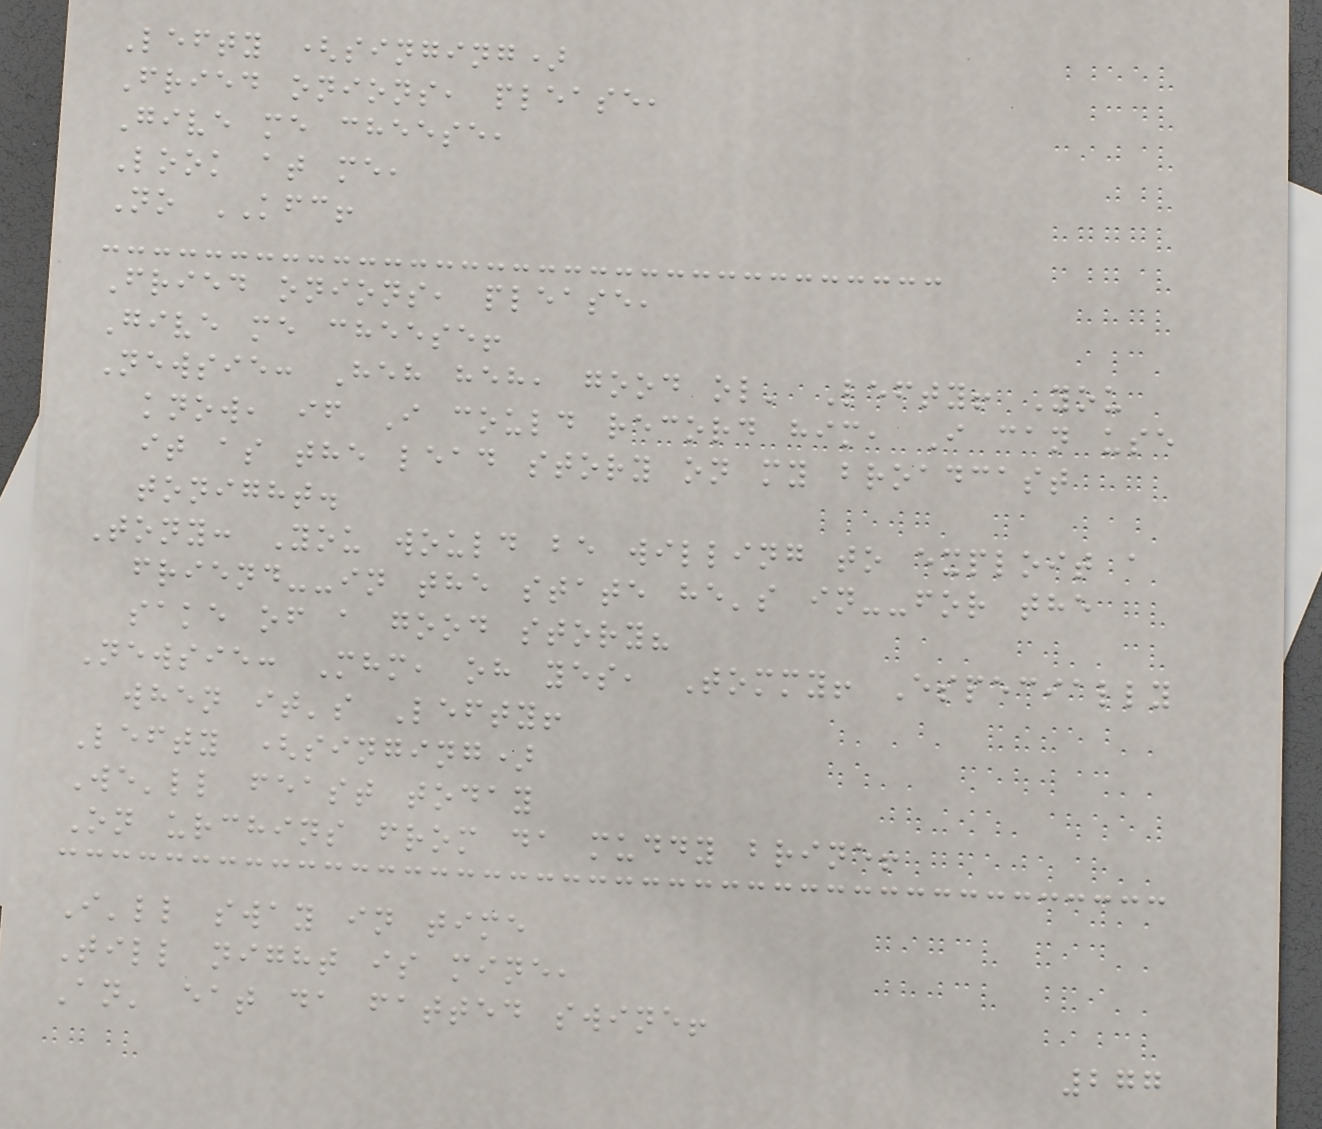Lefty (singing)
Fried onions, please,
Give me cheese,
Look at me,
No KFC!
Fried onions, please,
Give me cheese!
Newsie: Heh heh, good ol' Lefty! You
know, if I could record him, I can use
it as the lead story on my broadcast
tonight.
Tony: You would be willing to exploit a
friend--in the state he's in--for the
sake of a good story?
Newsie: Mhm, oh yes, Tommy! Especially
when it's Lefty!
Lefty (singing)
We'll feast today
On urchins from da muddy brine!
I'll sway in time
Till night is mine,
An' eat da fatted swine!
277
